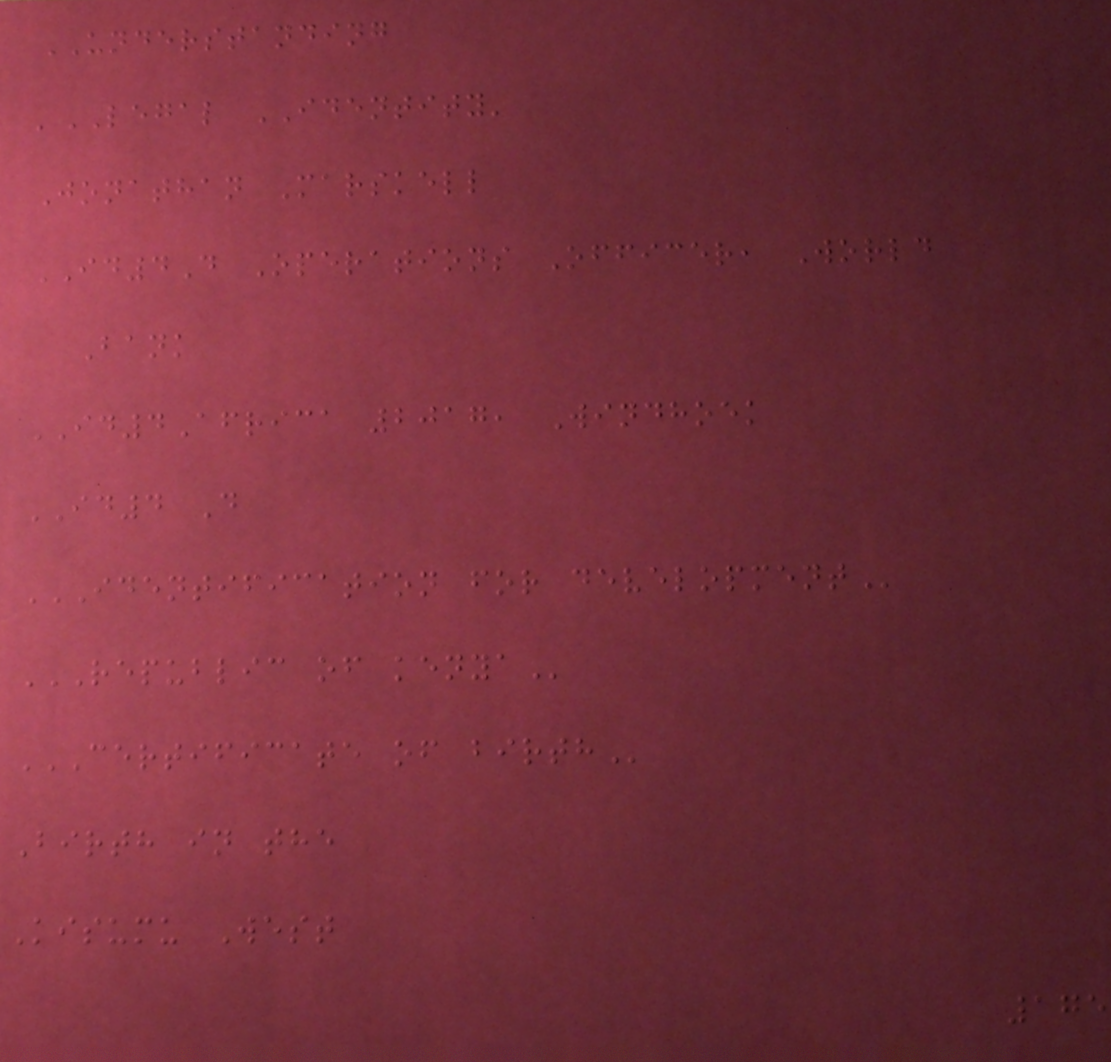UNDERSTANDING
'LEGAL IDENTITY'
Jonathan Marskell
ID4D Operations Officer, World
Bank
ID4Africa 2017, Windhoek
ID4 D
IDENTIFICATION FOR DEVELOPMENT
REPUBLIC OF KENYA
CERTIFICATE OF BIRTH
Birth in the
Kisumu West
175
